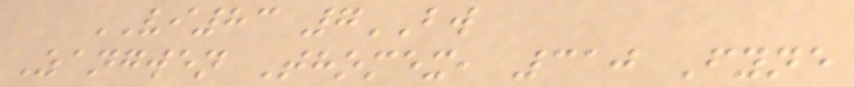VI83 7BW
Zangwen Thomex, 310 Fyne
